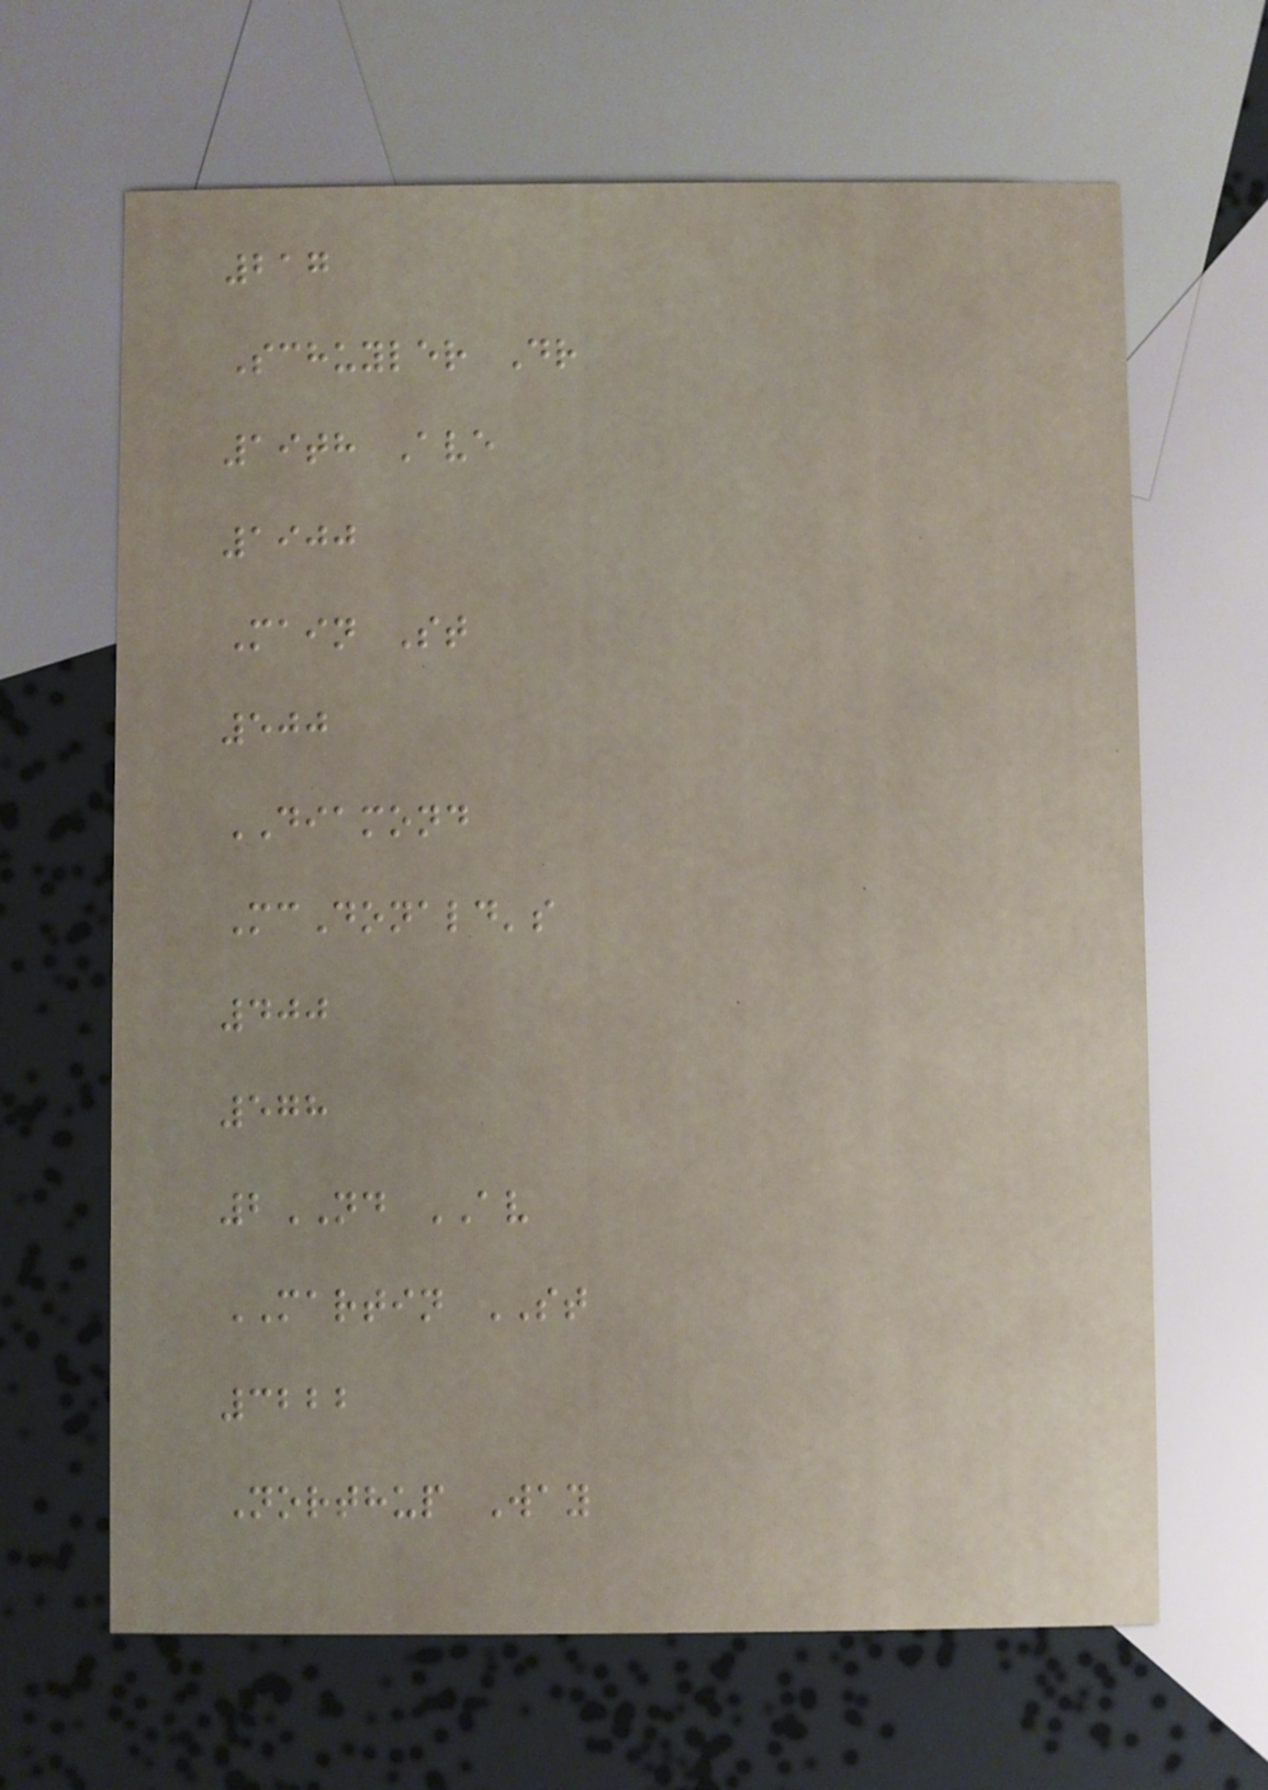217
Schuyler Dr
19th Ave
1900
Main St
500
DIAMOND
McDonald's
400
578
2ND AV
MARTIN ST
3222
Northup Way
